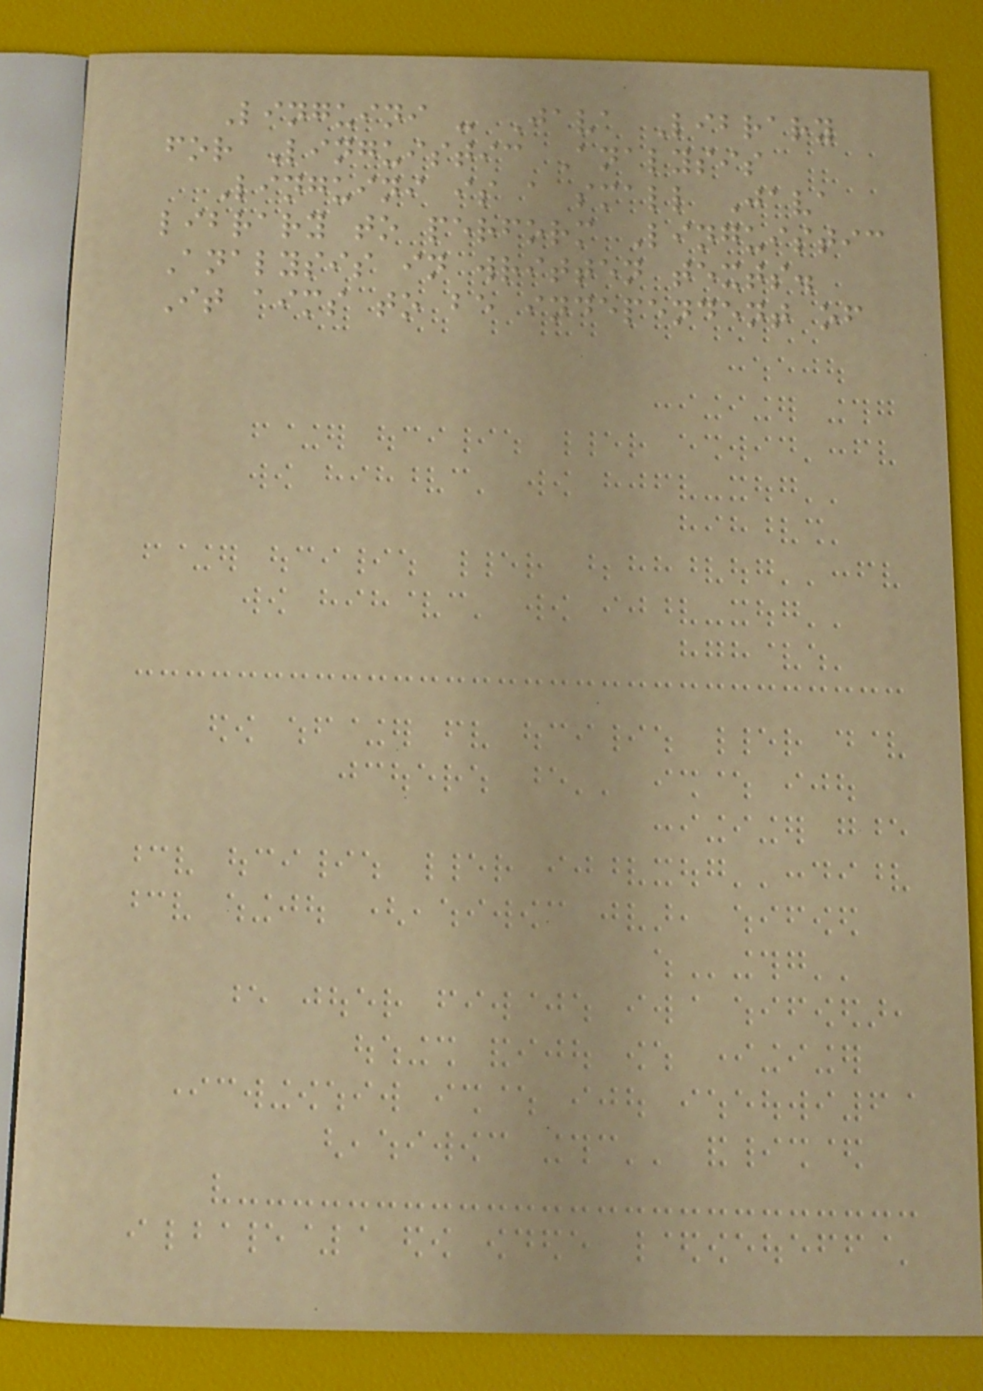Linguini - Java Library
for Linguistic Analysis
Linguini is a small Java
library to perform Linguistic
Analysis in written texts.
It aims to be independent of
